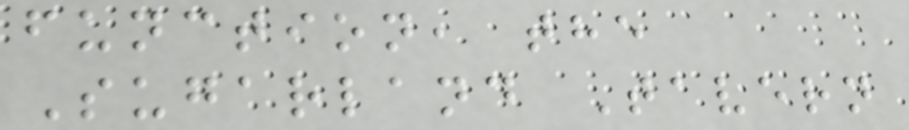function, the
Sugarland Tavern
